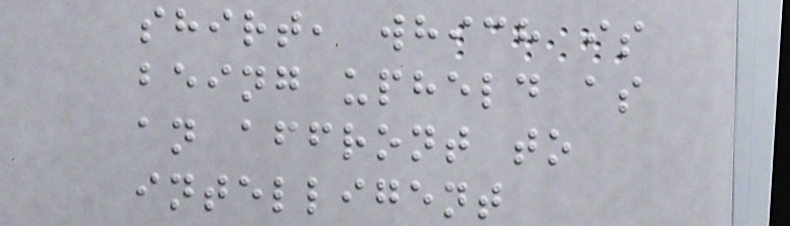shirt, which is
being upheld as
an affront to
intelligent
